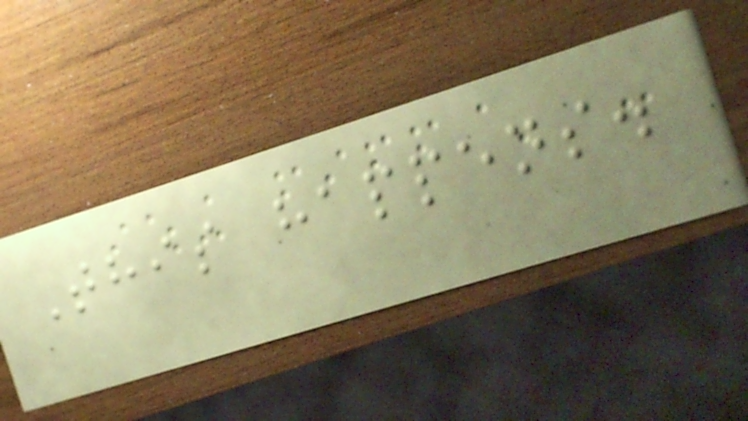This happens.
